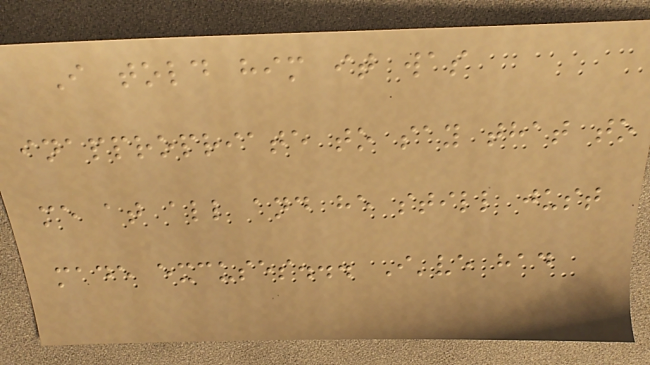I told him it was
inappropriate to say that to
me at all and he still just
made excuses... I've had
